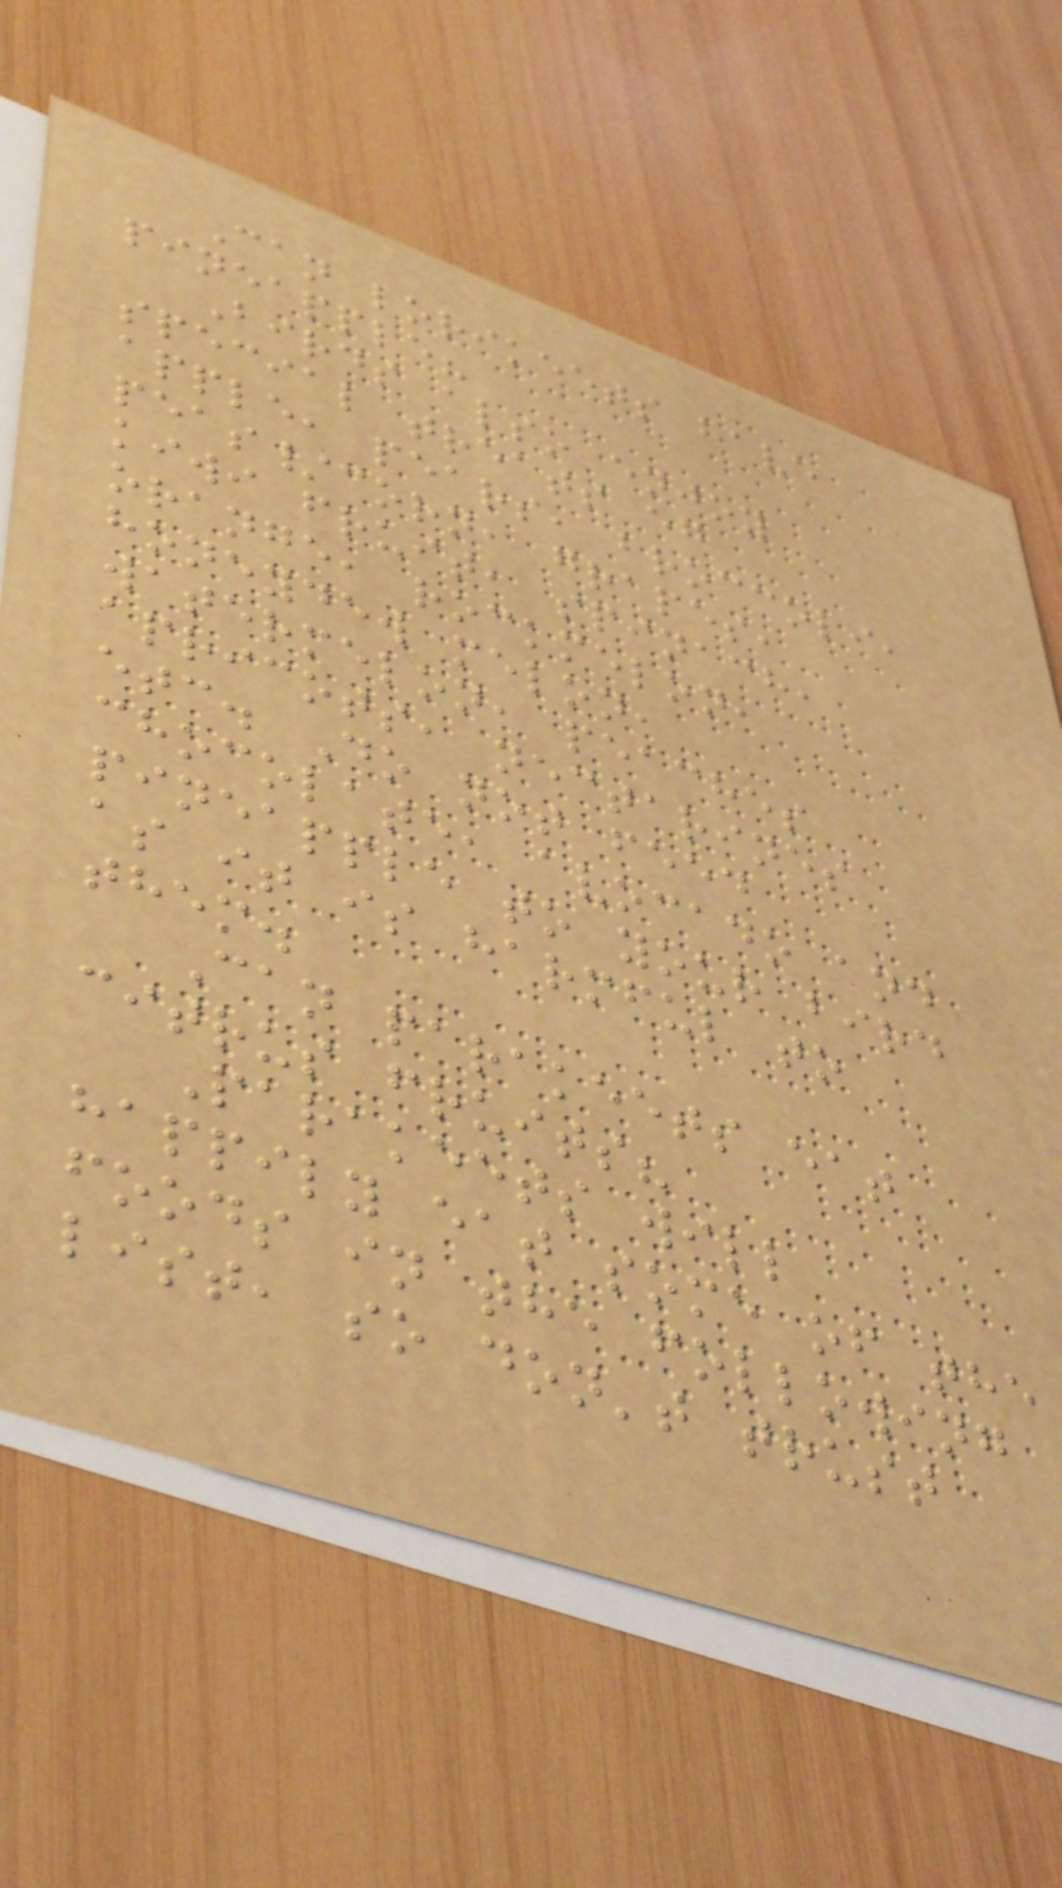Can lorikeets have
pineapple?
Birds also enjoy
special treats eg
apple, pears, broccoli,
peas/corn, grapes,
kiwi fruit, spinach,
orange, rockmelon,
honeydew melon,
watermelon, peaches
apricots, nectarines
etc. Do not feed
chocolate, avocado and
pineapple to your bird
as it is harmful to
them.
Can parakeets eat
citrus fruits?
Parakeets will
happily eat some of the
foods in the following
list, so don't trust
